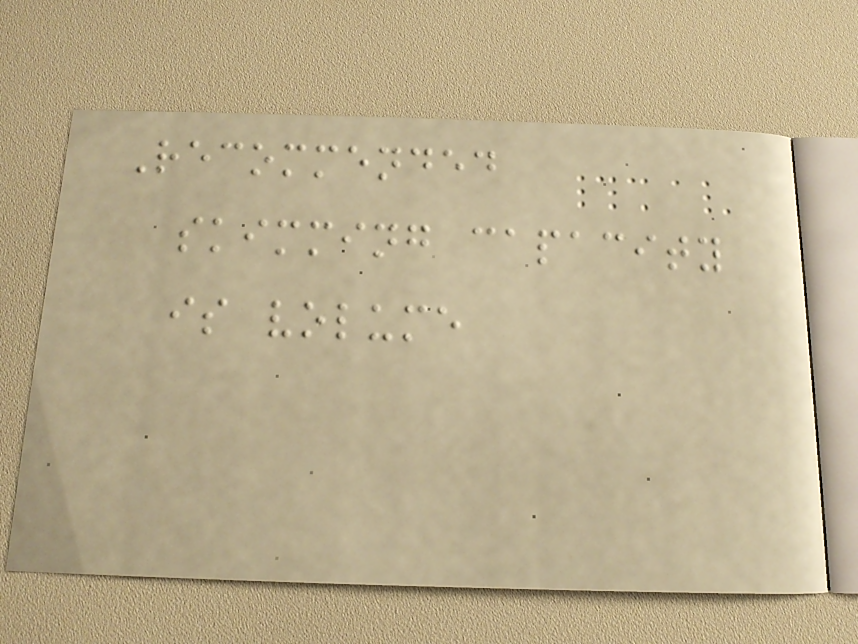Recommended
skimming capacity
is volume
